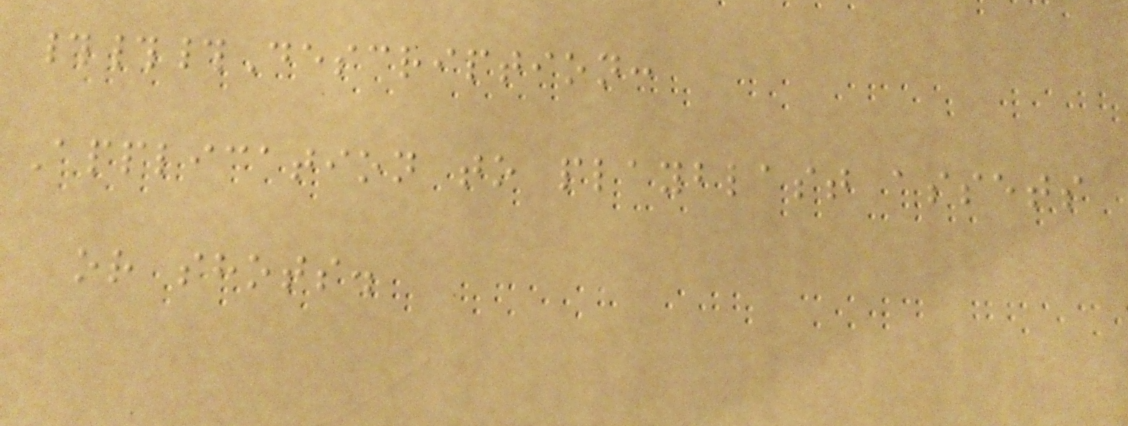###Description:
Application to playblast assets
or shots.
